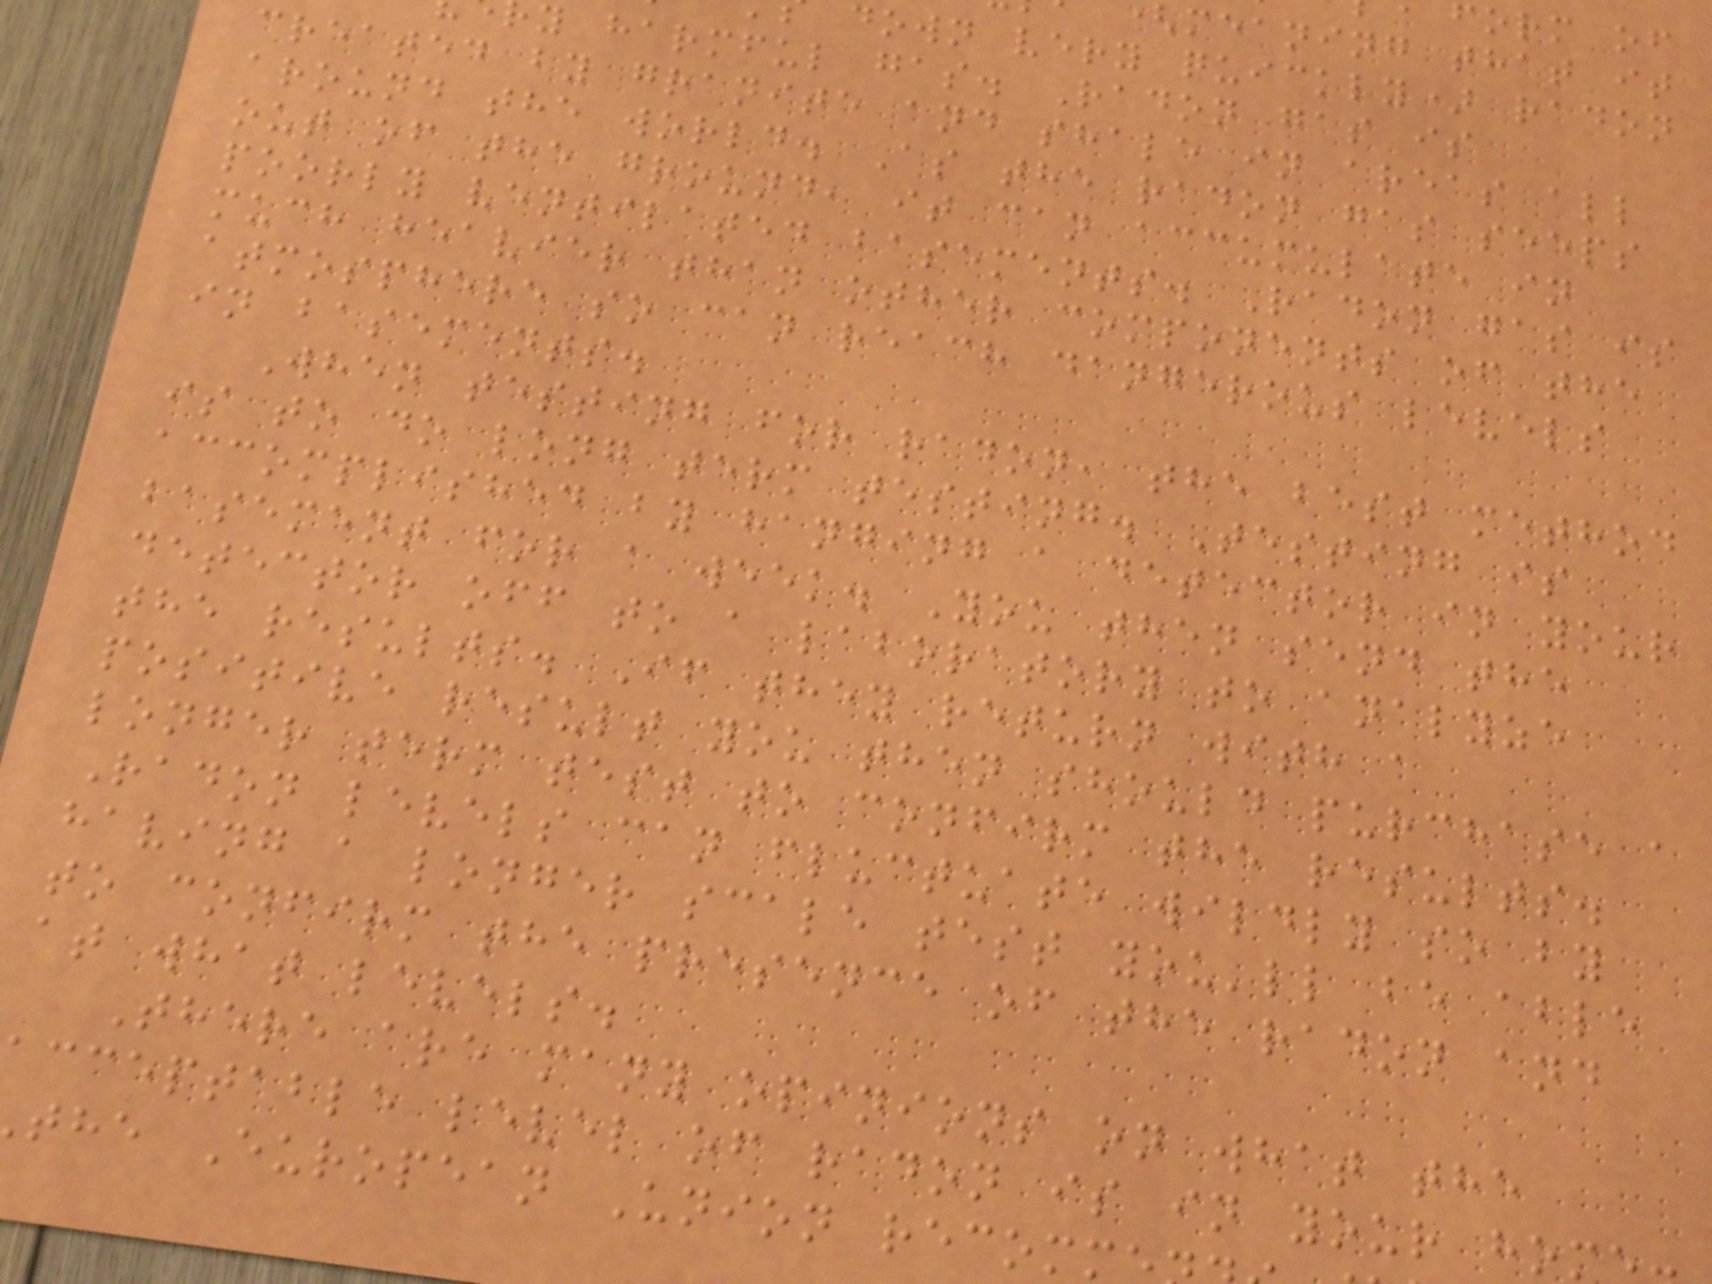meaning that it
down very quickly) radon
y harmful gas. Radon gas is
created by granite and shale in areas all
around the world. As the radon gas seeps
out of the ground, it can accumulate in
poorly ventilated basements. Radon gas is
much heavier than other components of the
atmosphere so can reach dangerous levels
in basements.
When testing for radon, the best method
is to do long term testing. Testing is
accomplished by hanging a detector in your
basement for a week. You then send the
detector off to a laboratory to analyze
the results. If they return with a
positive result you then should purchase a
longer term test to confirm the results.
Radon levels can fluctuate wildly so by
having a longer scale test you'll be able
to confirm the presence of the radon and
at what levels.
There are many opinions on what the
acceptable level of radon is in your hom
the European Union recomm
